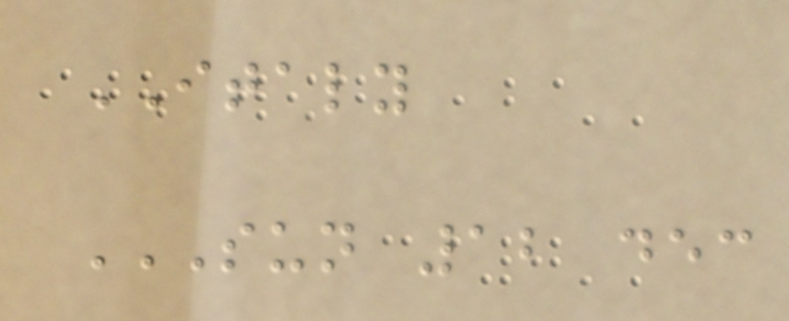ITALY
SUN 12 DEC
